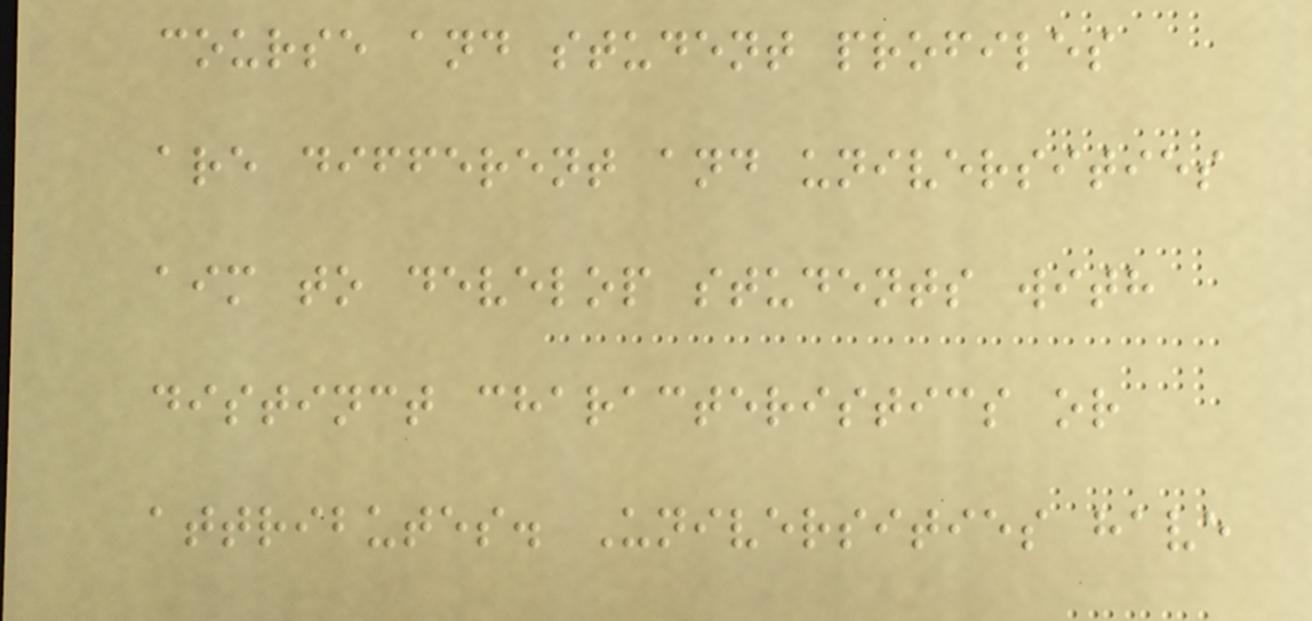course and student profiles
are different and universities
aim to develop students with
distinct characteristics or
attributes. Universities have
